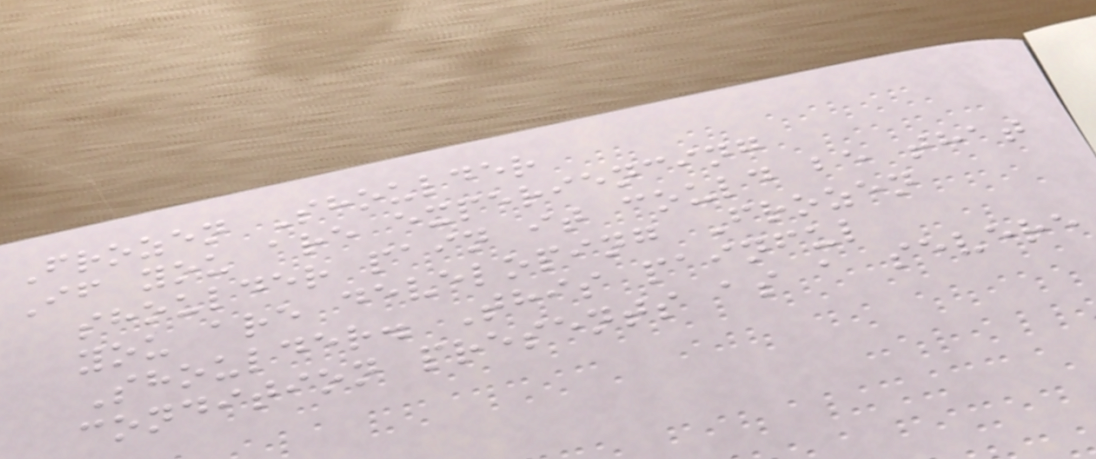Frozen Shoulder
If you are experiencing
shoulder pain it could be that
you are developing Frozen
Shoulder. This painful
condition presents as a severe
